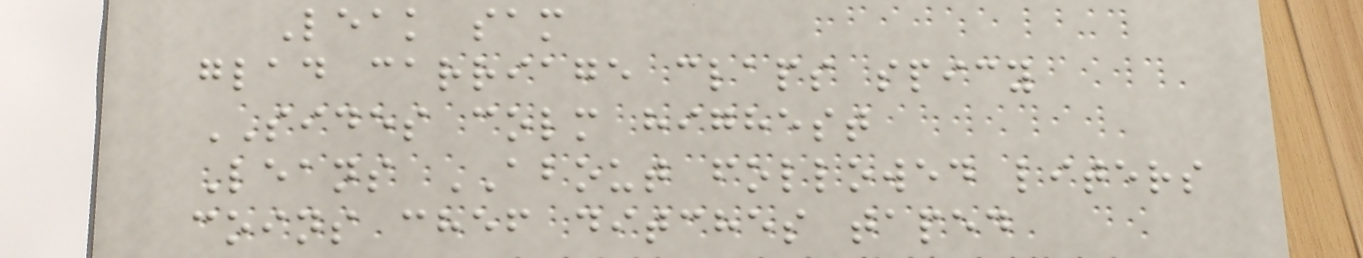Leak sam
glad carriage claps spicy
SIDES colm highest
Leans ABOUT followed liters
coins chef ditches taped
